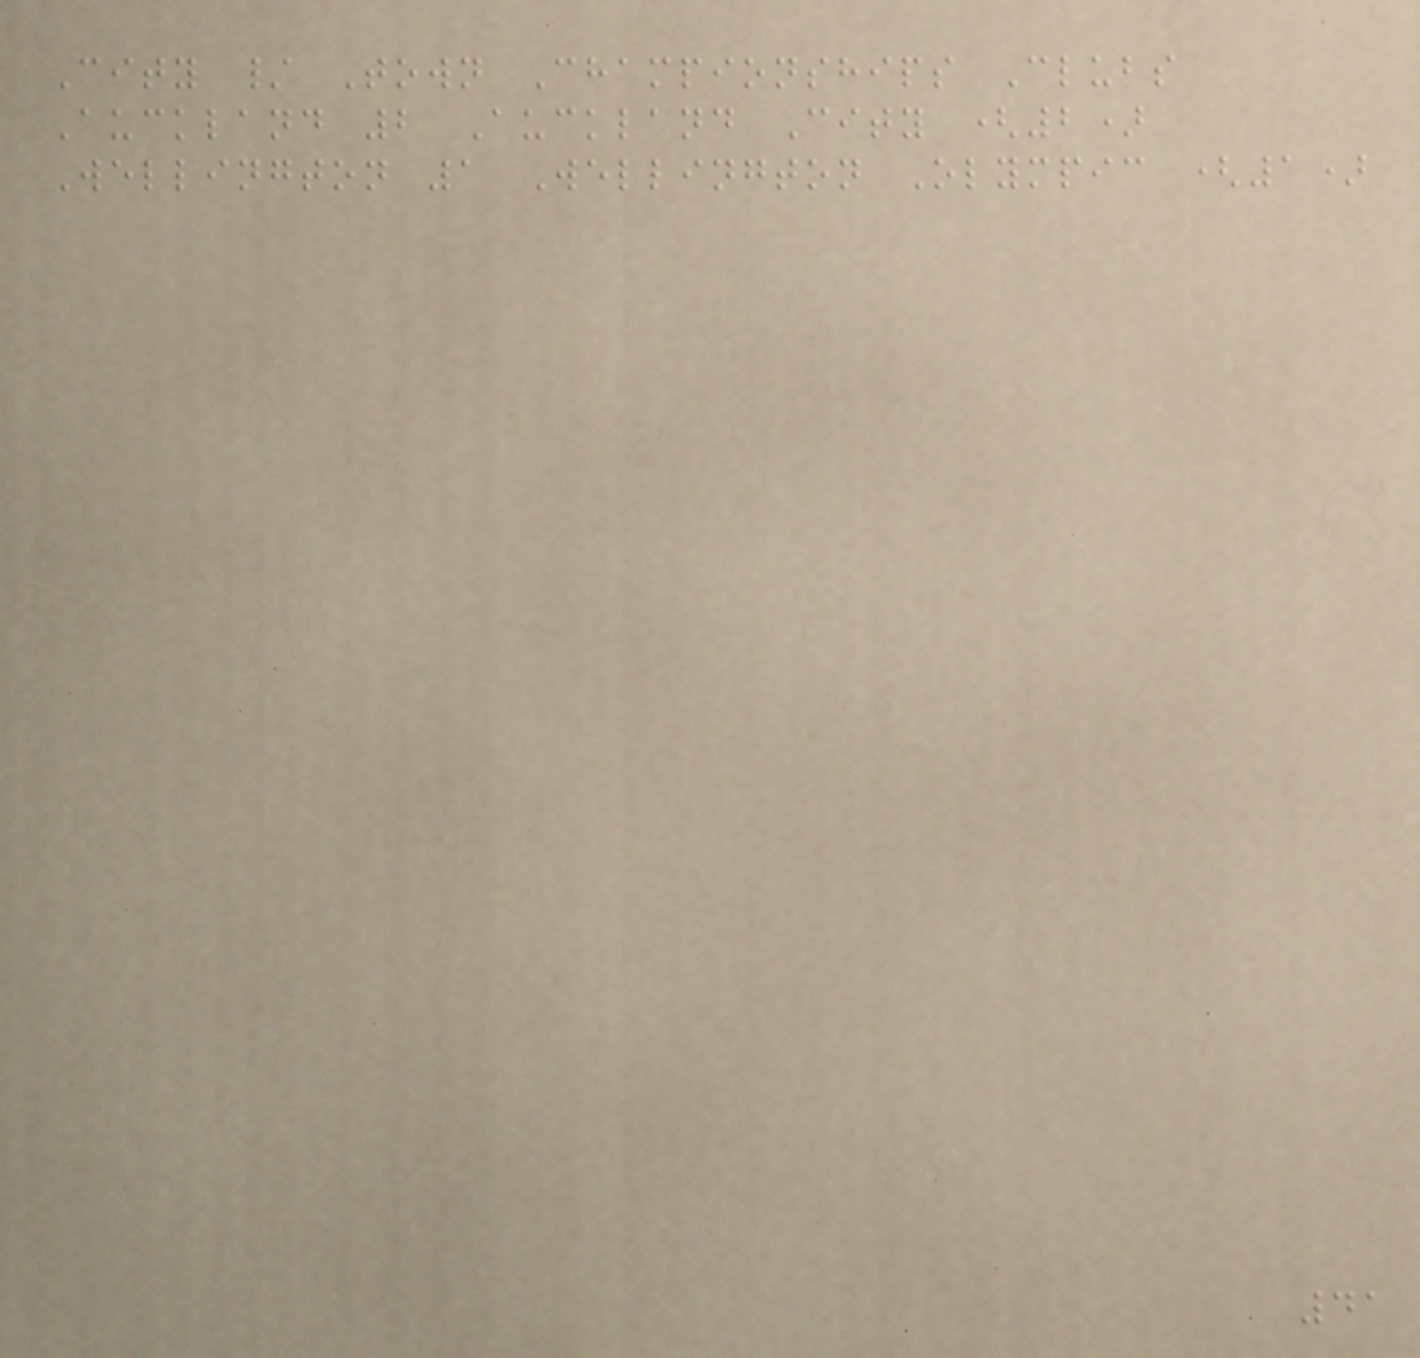City / Town Championships Clubs
Auckland 2 Auckland City (2)
Wellington 1 Wellington Olympic (1)
41
